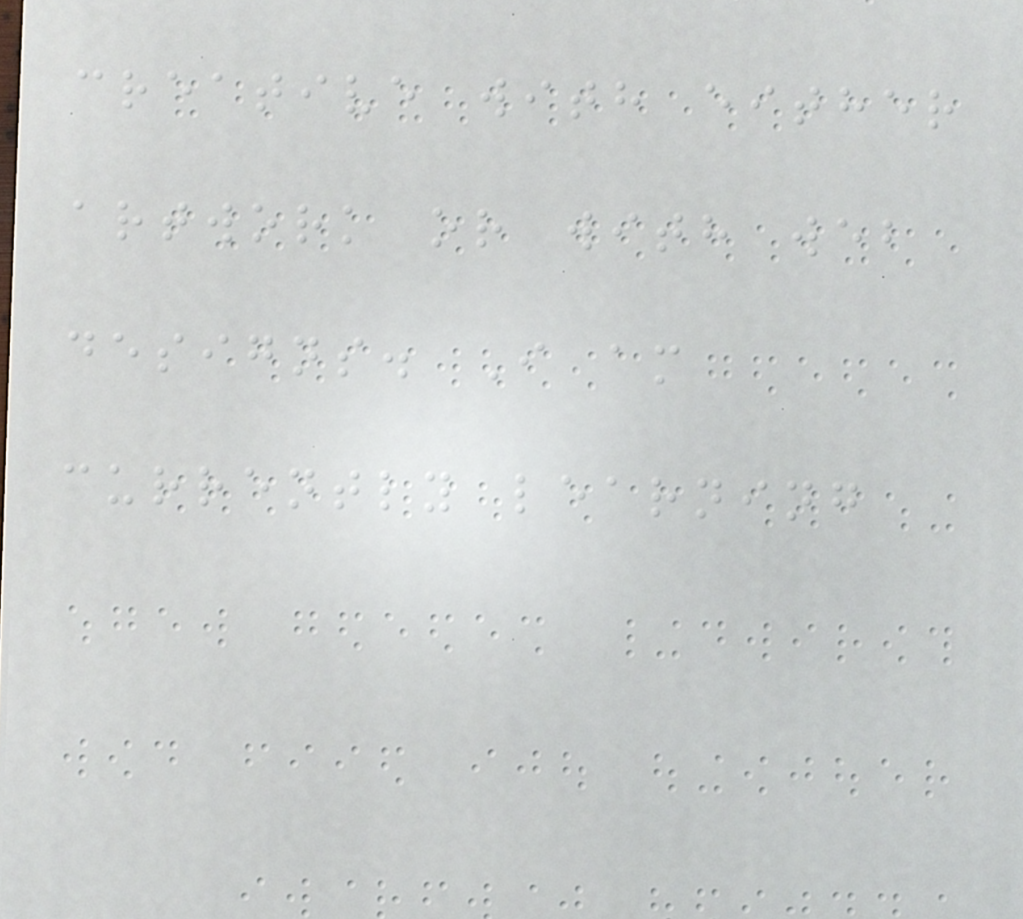creative with either
artwork or with web
designs. I am
currently learning
